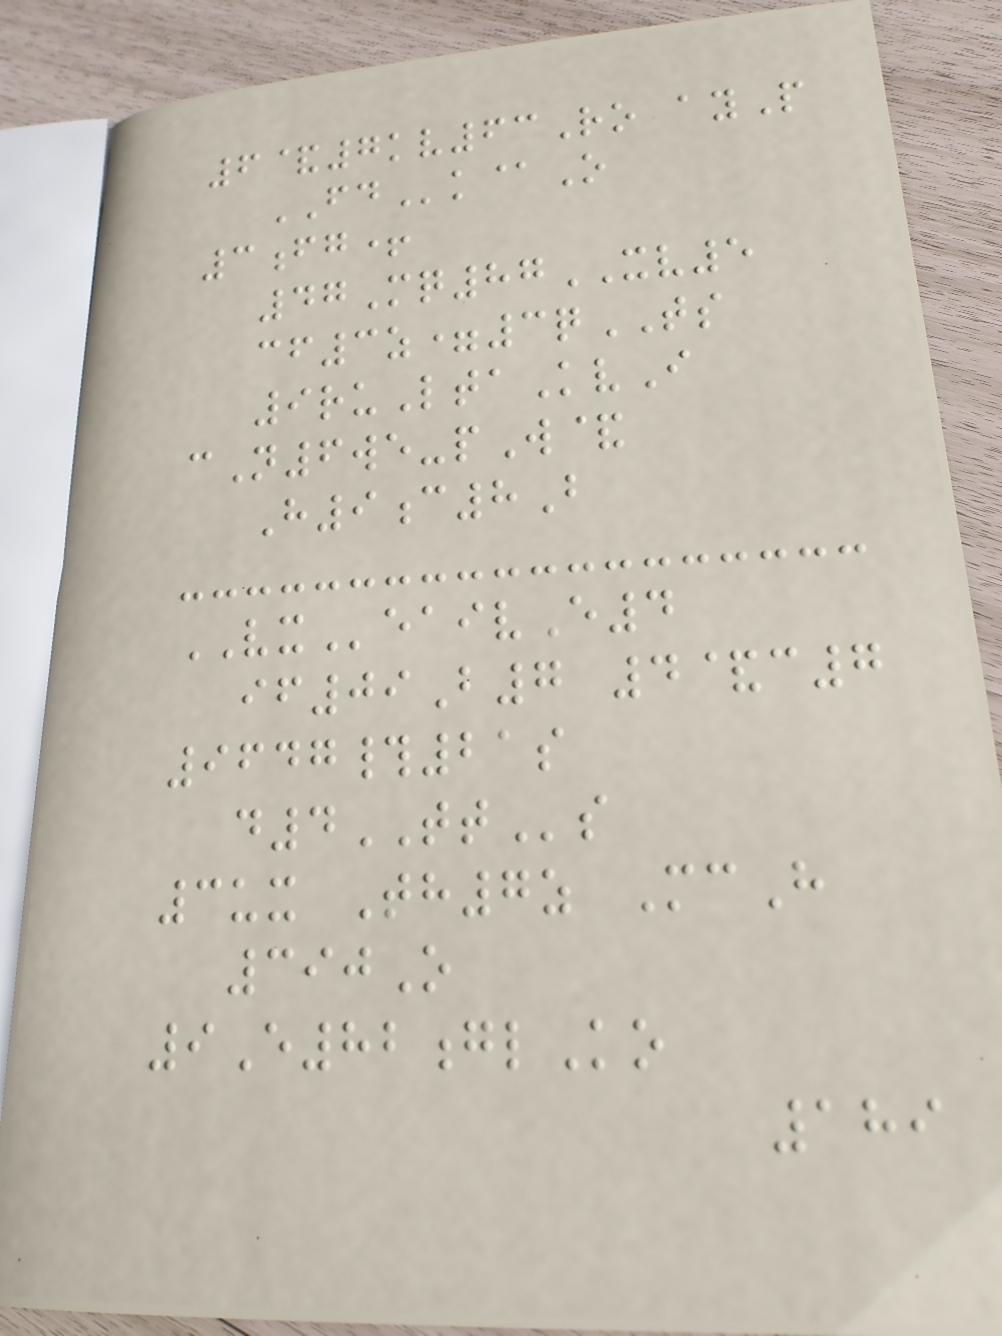6&7kv63Ro ayP
FDk@O
3fg+
47Mq87XV5
cf3z=3qTS
9ruLtaKvI
cN6we-pW&
H9c8B
VXeaivE4
if09B7 4&c7
9647#21s
d4TTs
3ux Th7z McH
390O
9E82glKo
189
